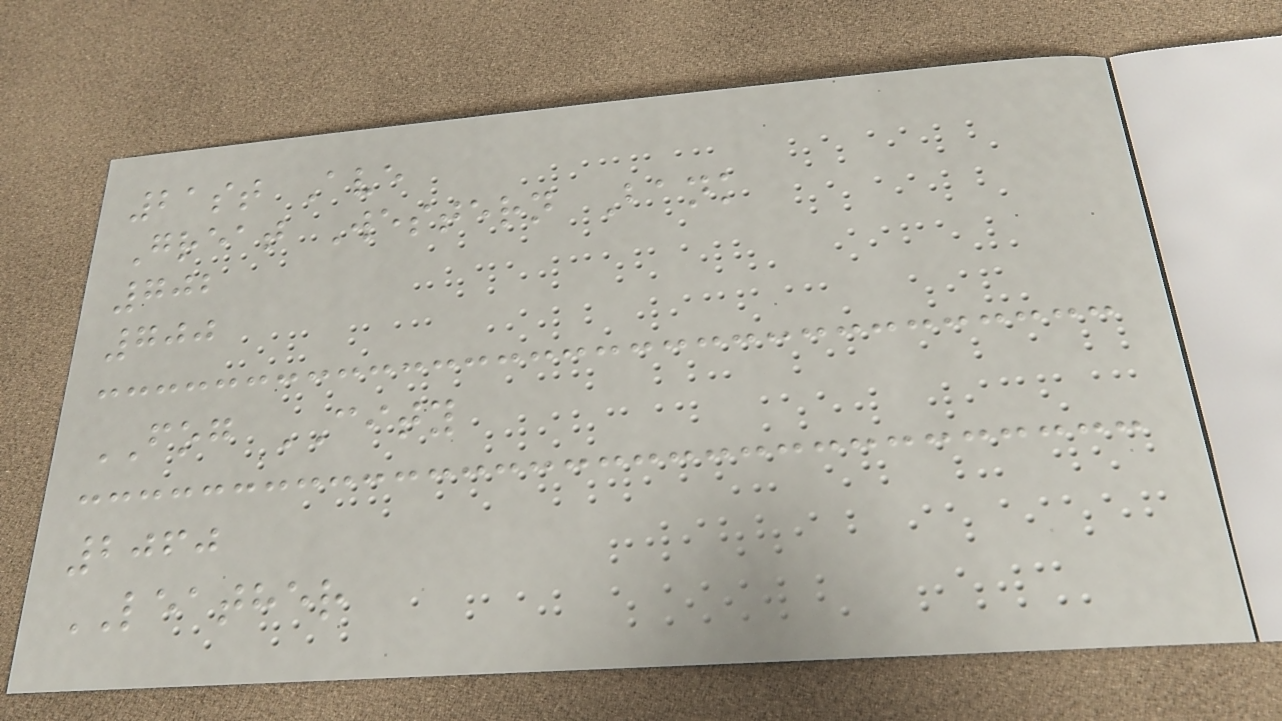21st Ave
Great Western Bank
702
700
FOG CITY
2060
LEATHER
